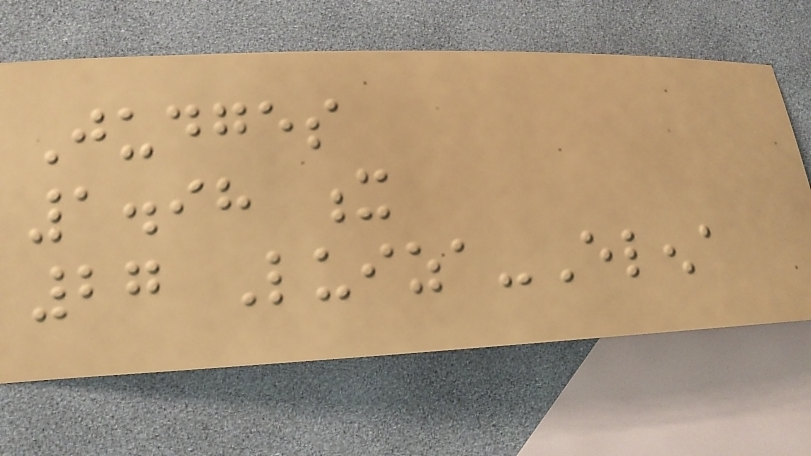Judges
1.98 x
27 Luiza-Elena
